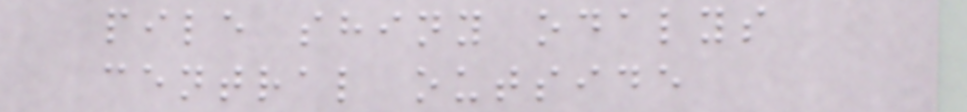pile shiny odalys
central outside
